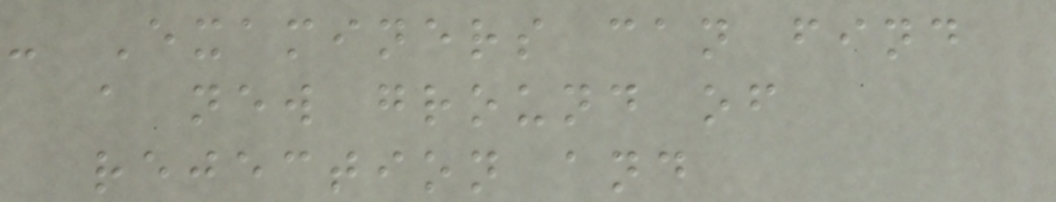- Examiners can find
a new ground of
rejection and
